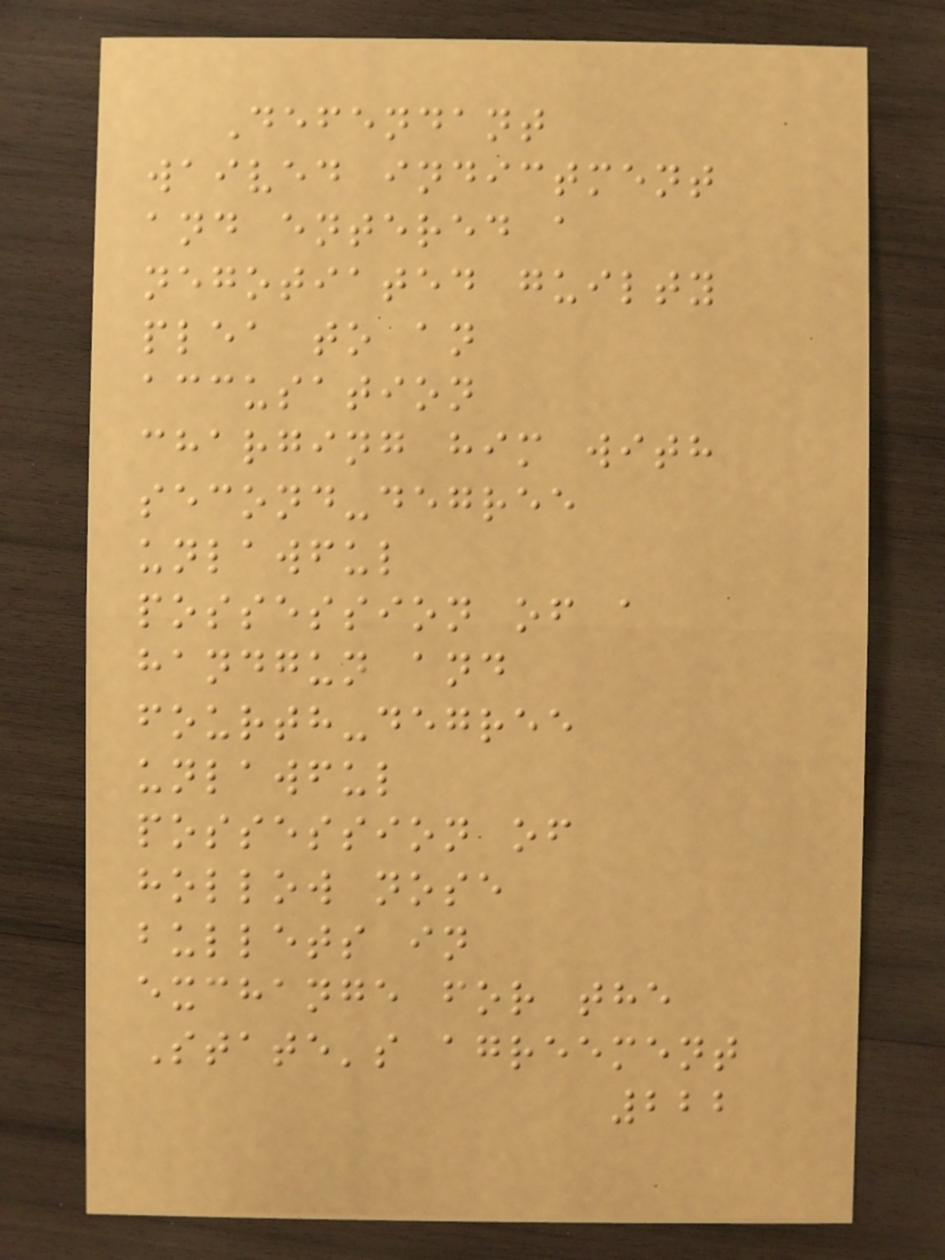Defendant
waived indictment
and entered a
negotiated guilty
plea to an
accusation
charging him with
second-degree
unlawful
possession of a
handgun and
fourth-degree
unlawful
possession of
hollow nose
bullets in
exchange for the
State's agreement
222
